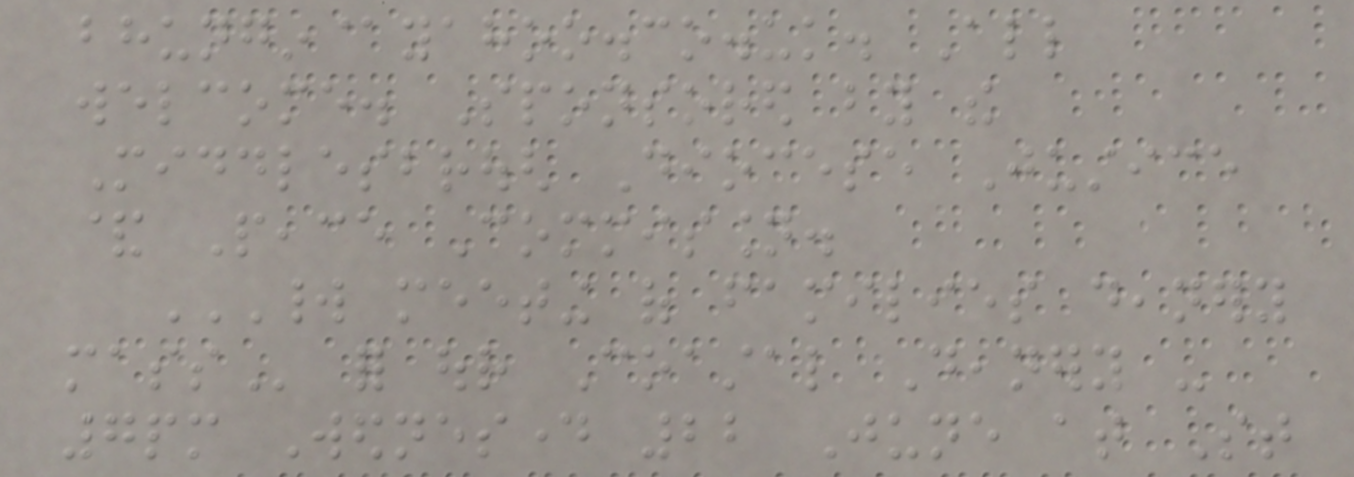bhungin@yahoo.co.uk. All
welcome. Sponsored by the
Middlesbrough Diocese Justice
& Peace Commission.
WORLD MEETING OF FAMILIES DEANERY
MASS for our Coastal Deanery -
7pm Wednesday 22 June at St
